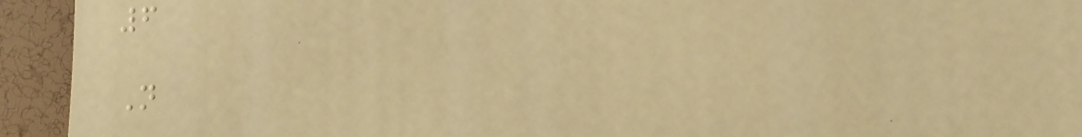6
N
